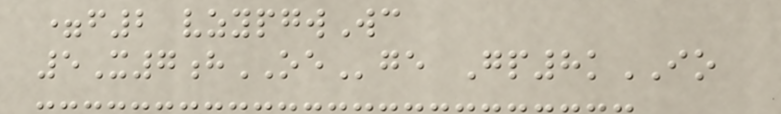=f2 vzypgwWc
5X7hOEge Gp8kIO
